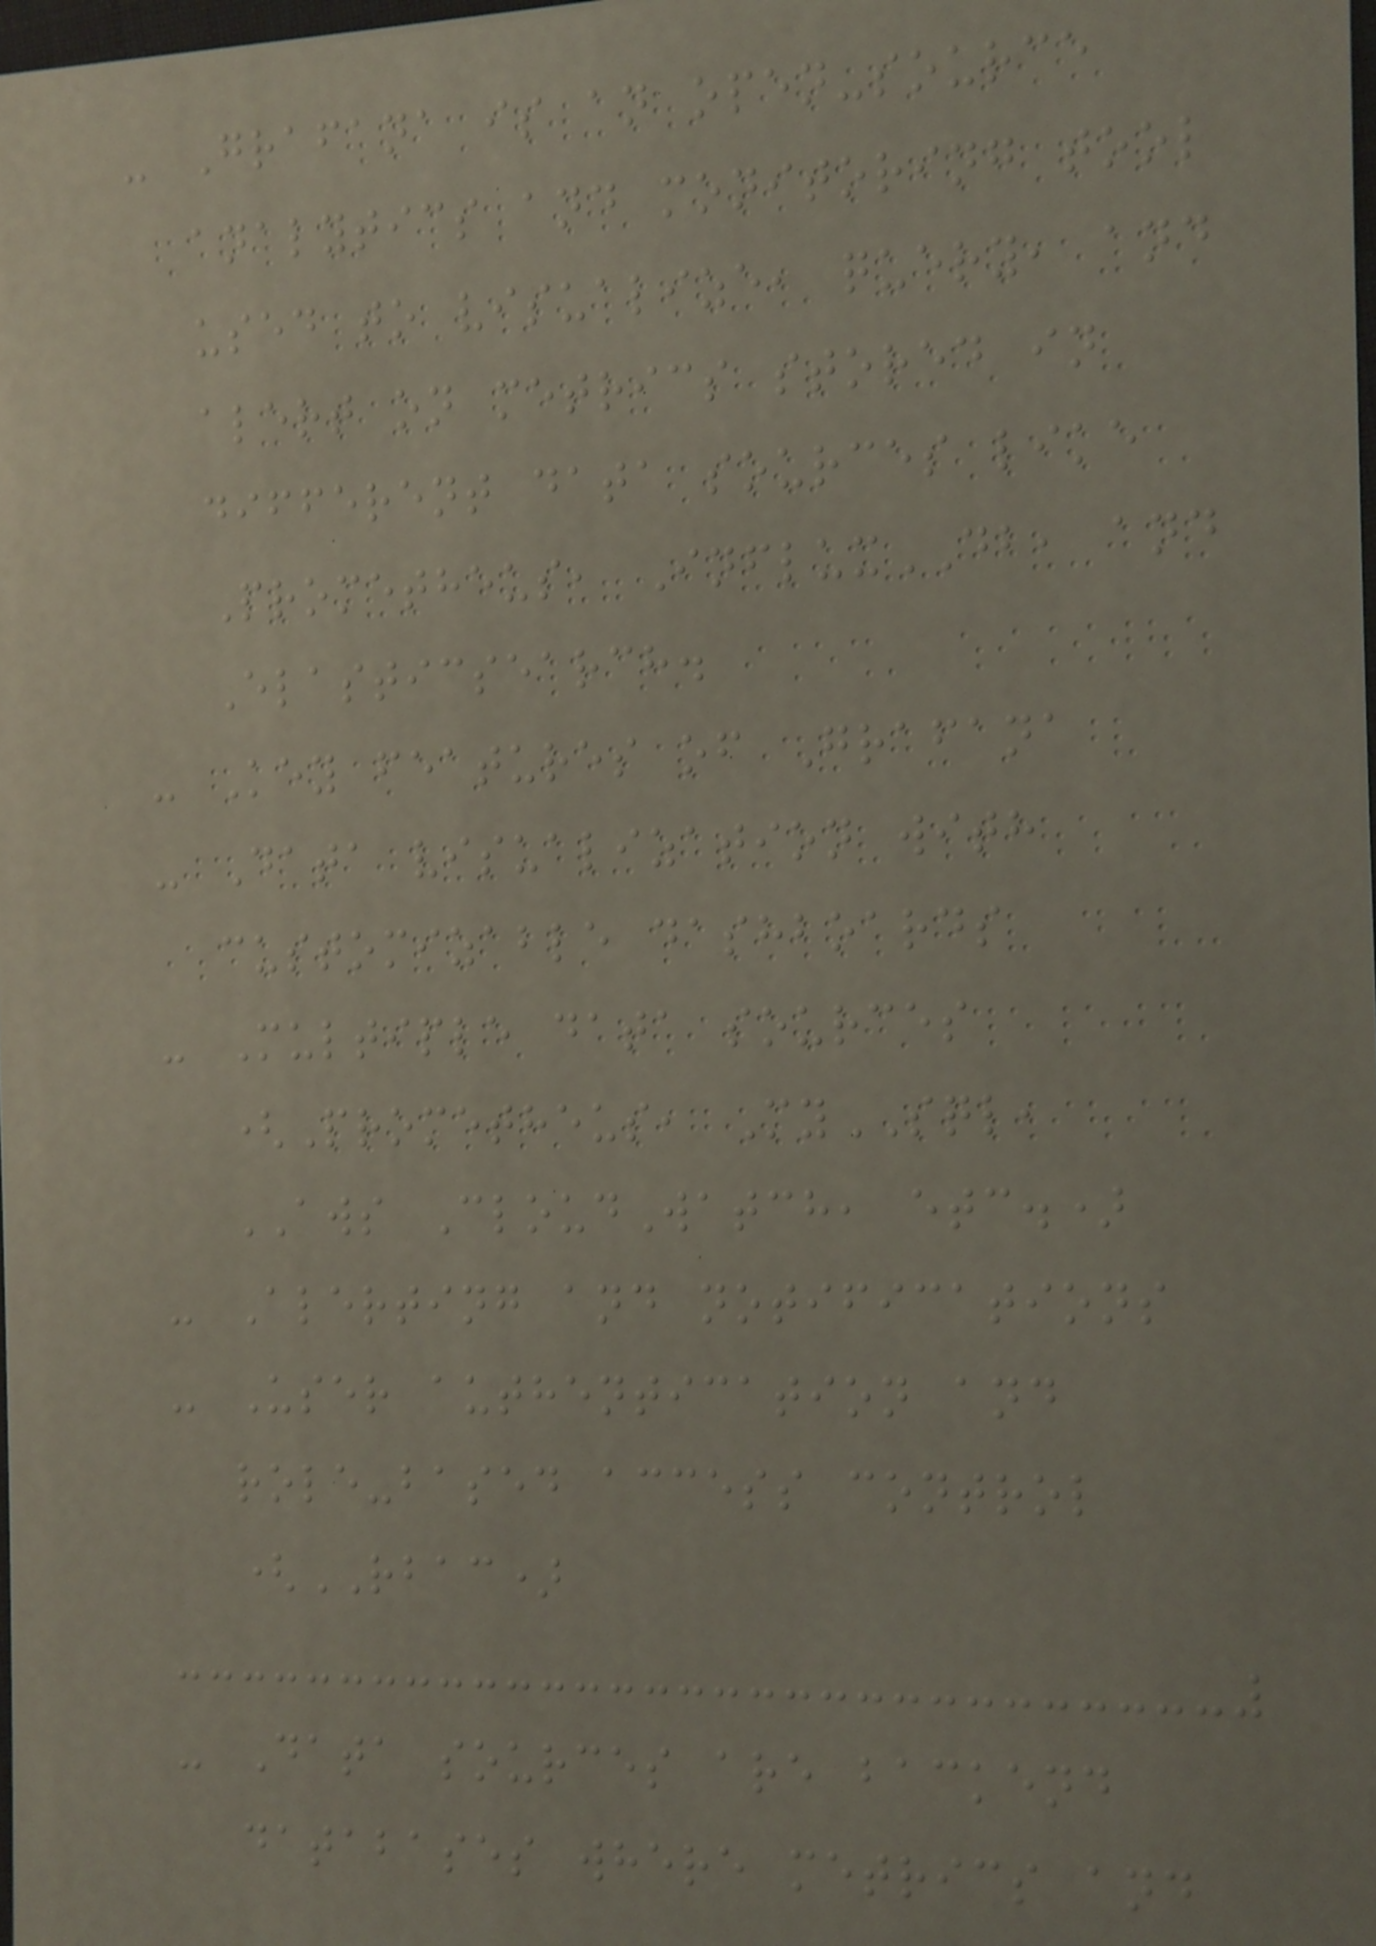- Grafana is an open-source
analytics and monitoring tool
used to visualize, query, and
alert on metrics stored in
different data sources like
Prometheus, InfluxDB, and
Elasticsearch.
- Key features of Grafana
- Data visualization with
customizable dashboards
- Multiple data sources
(Prometheus, MySQL,
AWS CloudWatch, etc.)
- Alerting and notifications
- User authentication and
role-based access control
(RBAC)
- Data sources are backend
databases where metrics and
